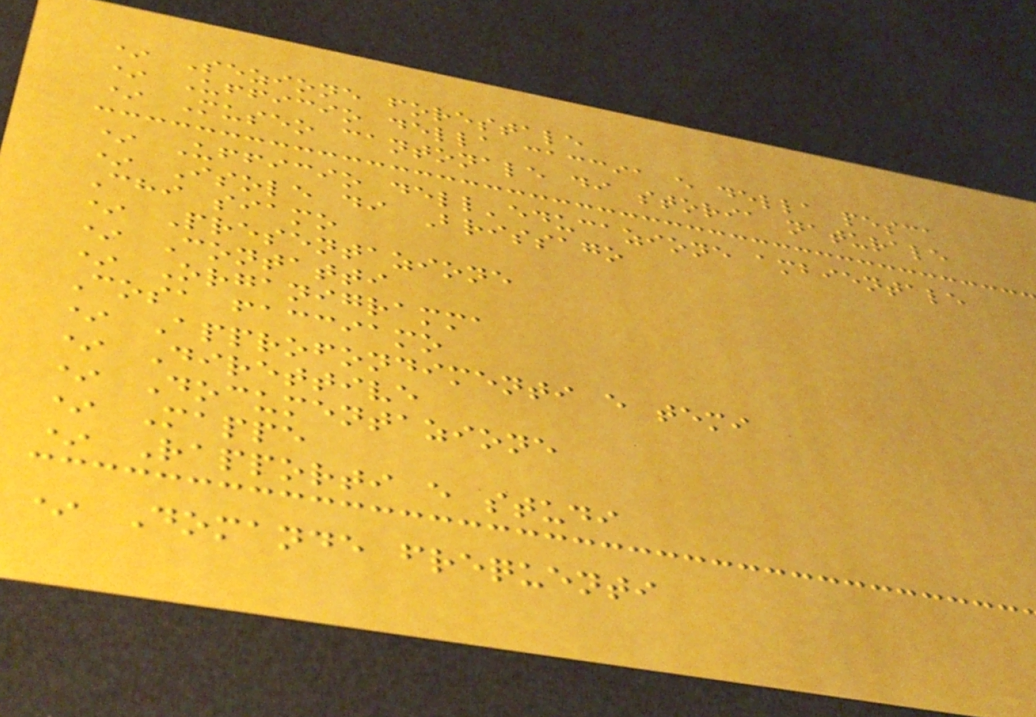* Sezione forestale
* Ufficio della caccia e della pesca
* Museo cantonale di storia naturale
* Ufficio dell'educazione ambientale
* Isole di Brissago
Chi siamo
* Presentazione
* Contatti
* Organigramma
Cosa facciamo
* Approfondimenti e temi
* Direttive
* Documentazione
* Mappe
* Rapporti e studi
* Domande frequenti
